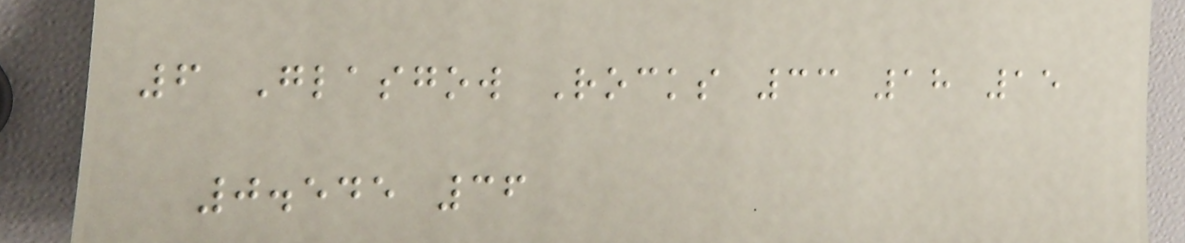6 Glasgow Rocks 33 18 15
0.545 36
